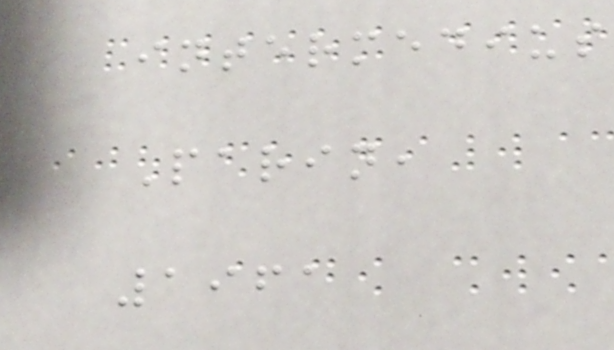intermedius
Parin,
1961
